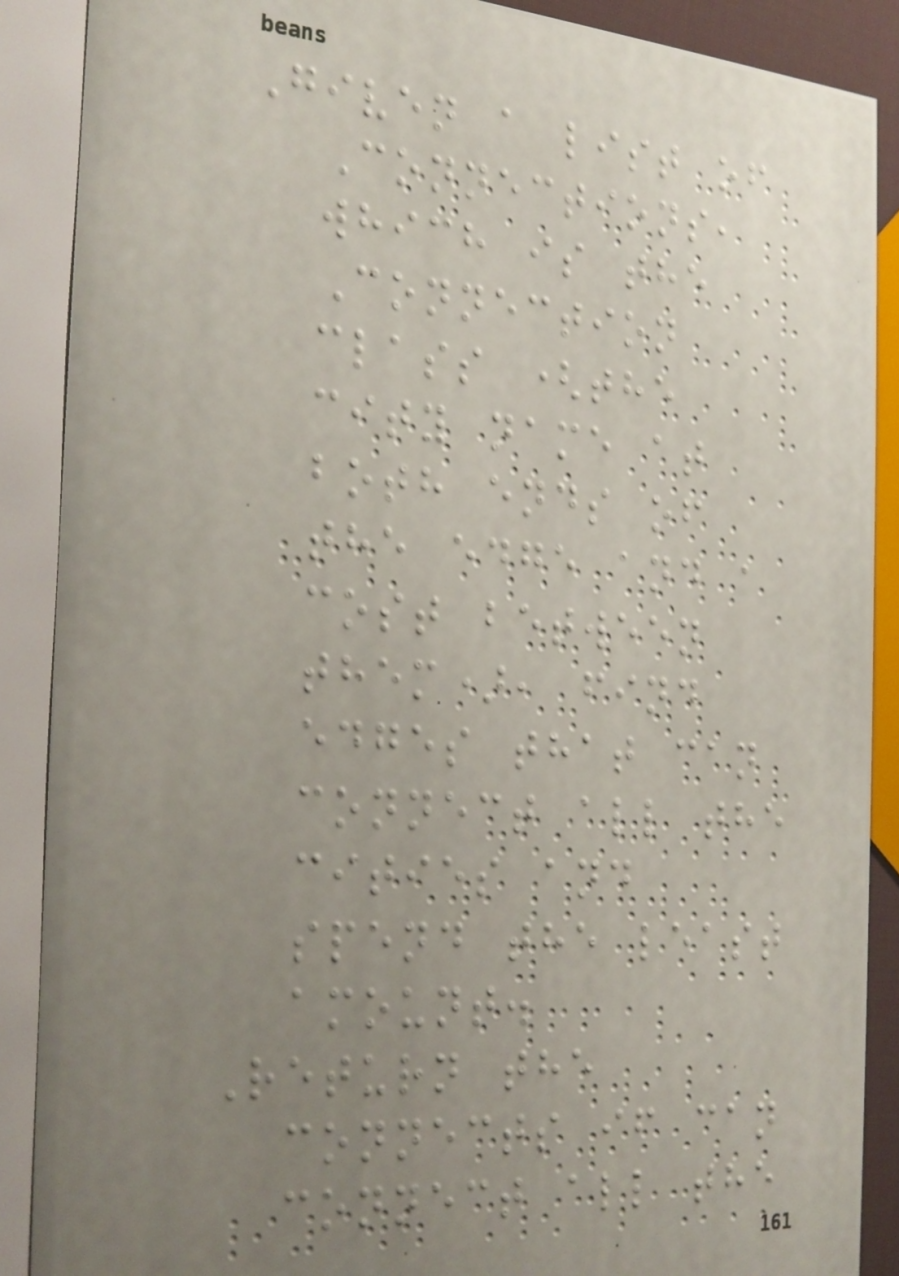Given a list of
Connections,
which is the
Connection
class (the
city name at
both ends of
the edge and a
cost between
them), find
edges that can
connect all the
cities and
spend the least
amount.
Return the
connects if can
connect all the
